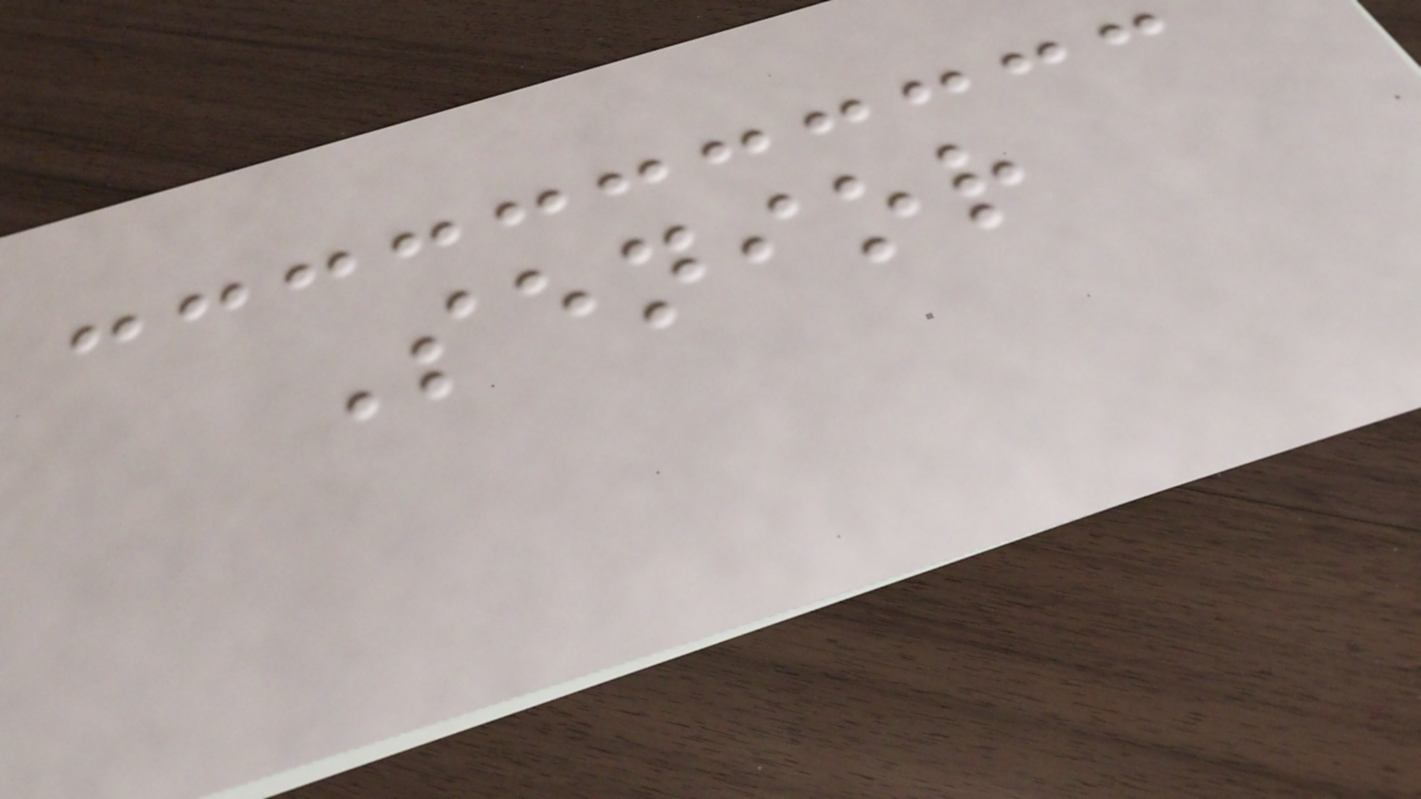Senior
